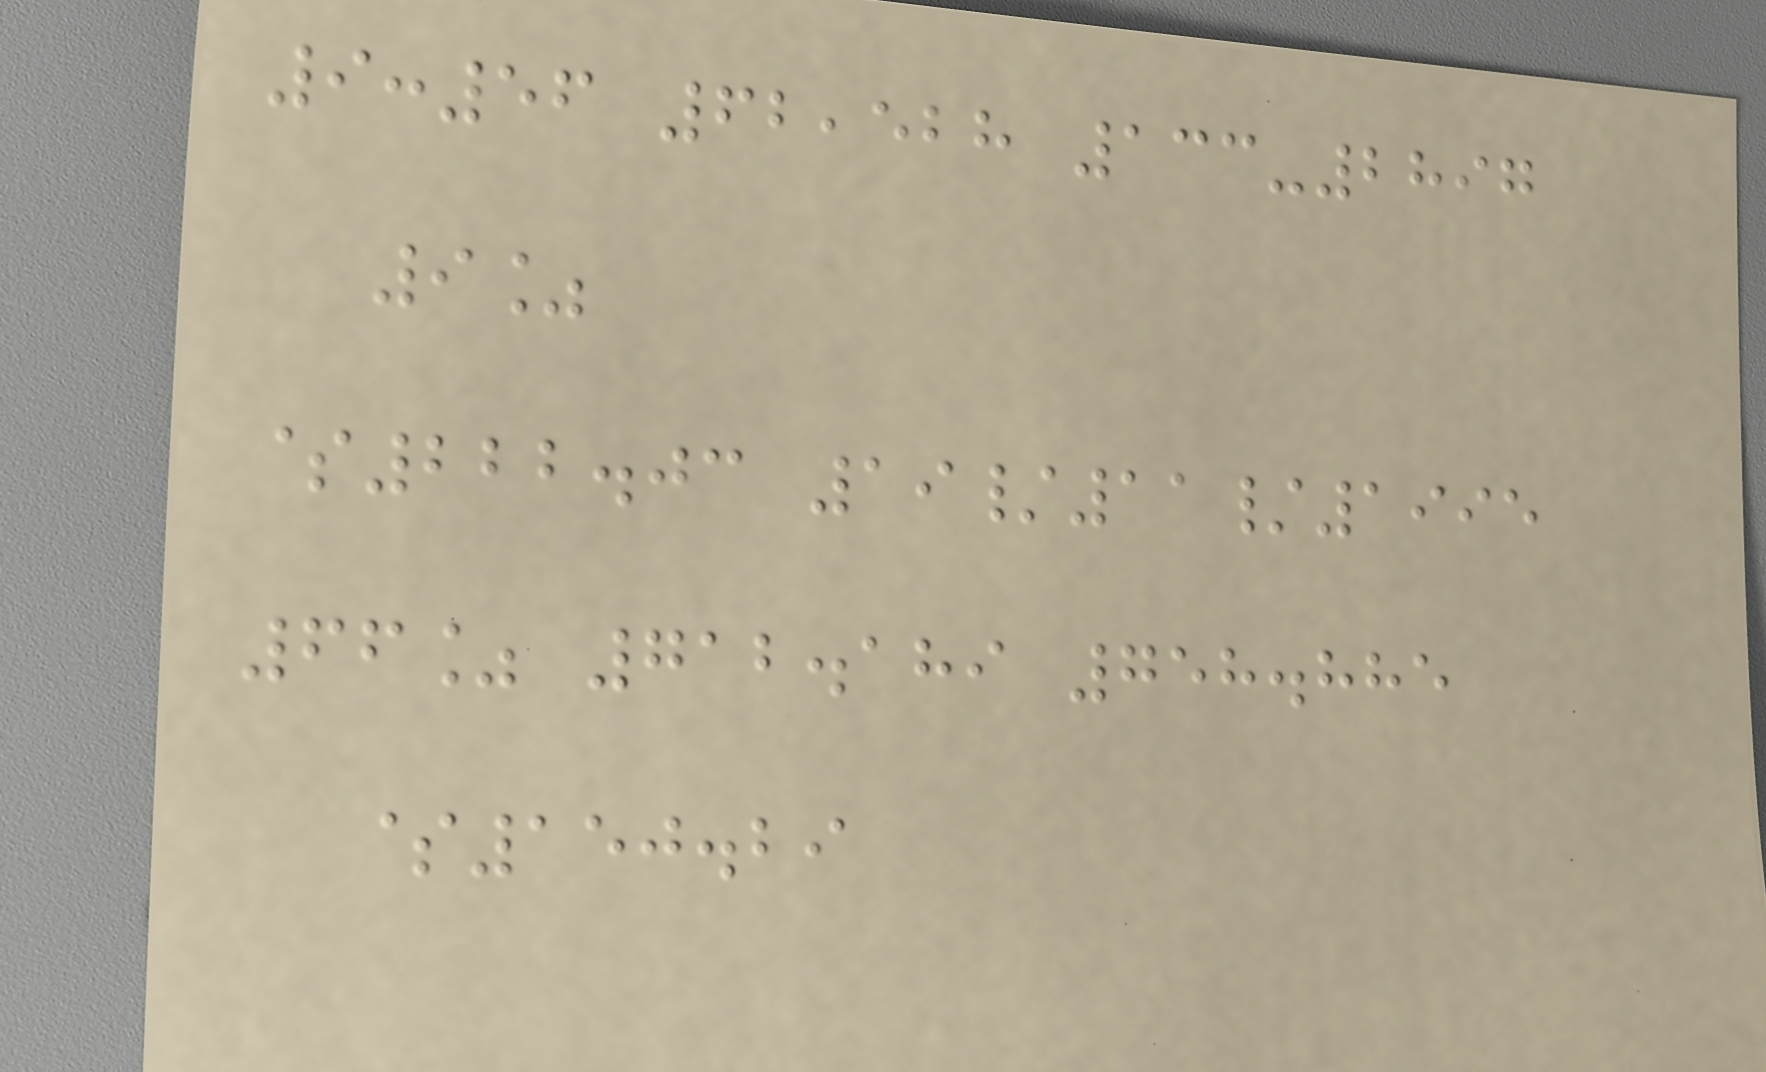9:56 62,528 133-2897
9%
$222.03 19/11/1995
66% 712.189 758.885
$150.29
